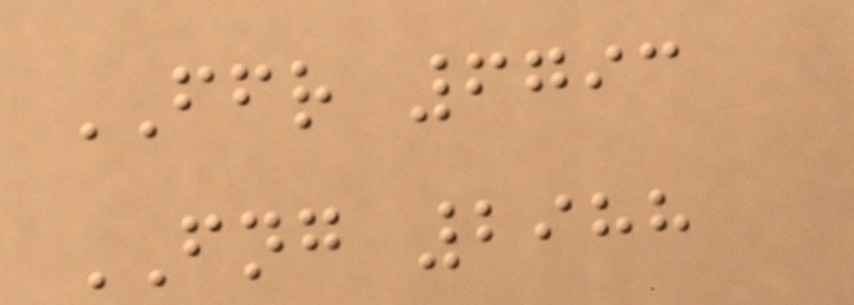FFR 6793
FNG 2988
